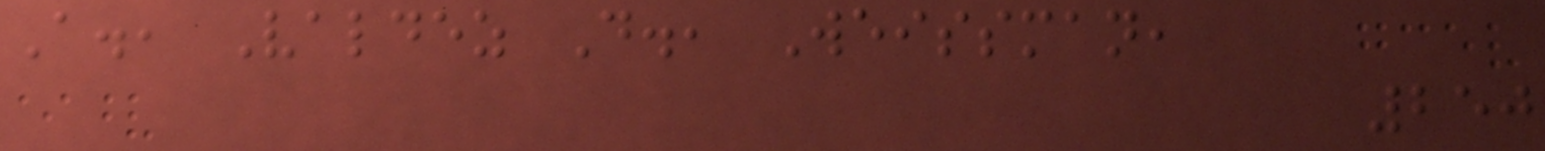A., Valdez D., Weissman,
250
